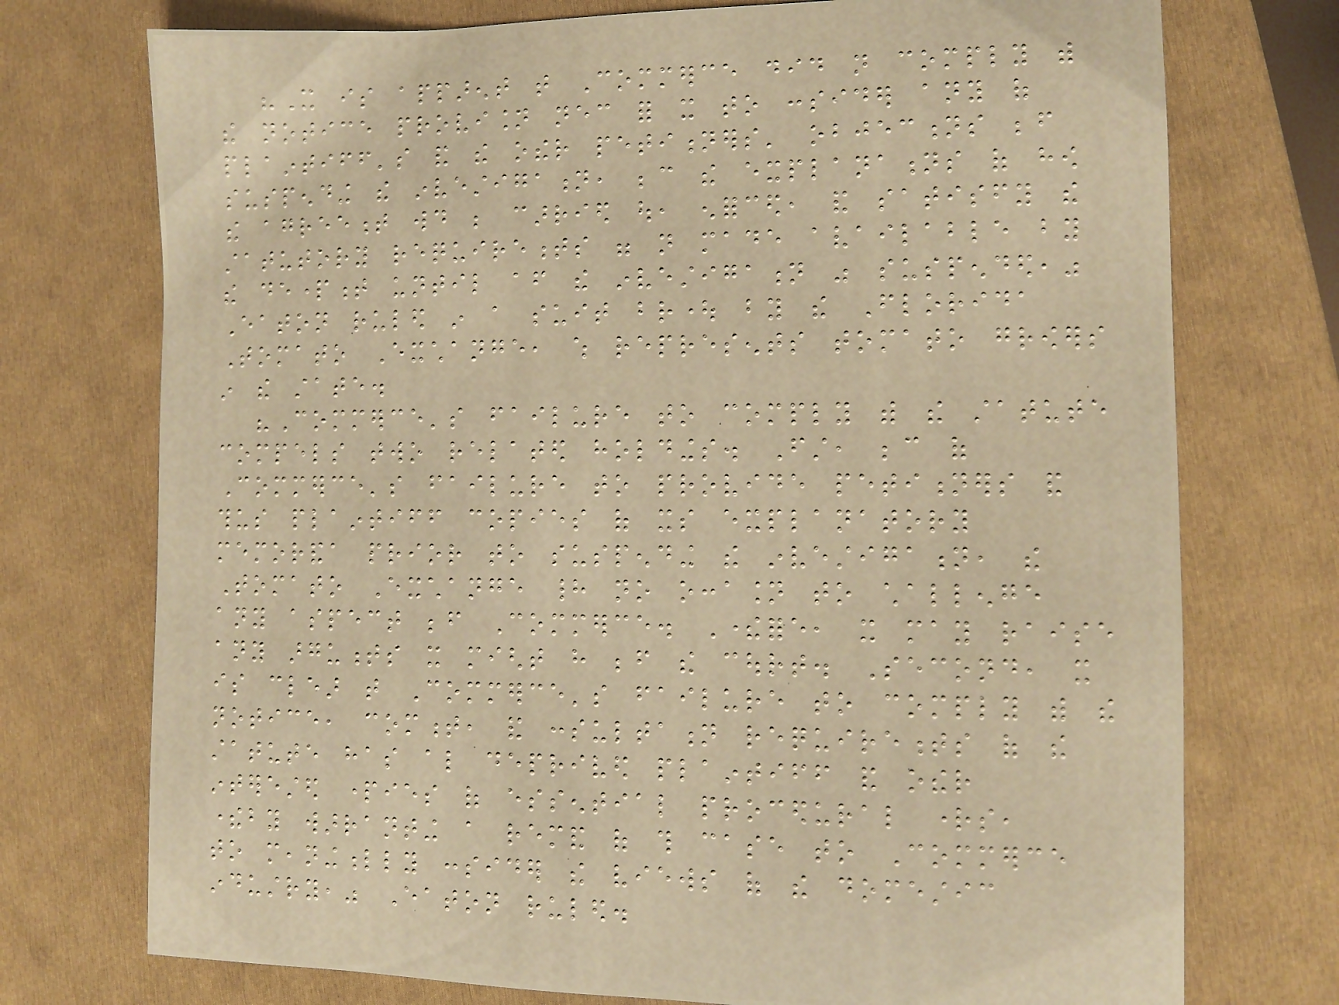"It is apparent that Commerce did not comply with
the notice provision necessary for it to consider any of
plaintiff's and the other petitioners' objections before
suspending the investigation, because the explanations of how
the agreement would be carried out, enforced, and satisfy the
statutory requirements were not made available by
the department until after the investigation was suspended,"
Eaton ruled in a suit brought by the Florida
Tomato Exchange, which represents tomato growers
in the state.
"Commerce's failure to comply with the statute
compels two related holdings. First, because of
Commerce's failure to provide petitioners and
thus plaintiff copies of its explanatory
memoranda prior to suspending the investigation, the
Tomato Exchange had no occasion to challenge
any aspect before Commerce. Therefore, it may raise
any arguments it might have before the court. Second, it
is clear that Commerce's failure to comply with the
notice, comment, and consultation requirements of the
statute has also deprived plaintiff and other
interested parties of essential procedural rights,
thereby warranting a remand of this case to Commerce
to meaningfully consider the views of the domestic
industry," Eaton ruled.
